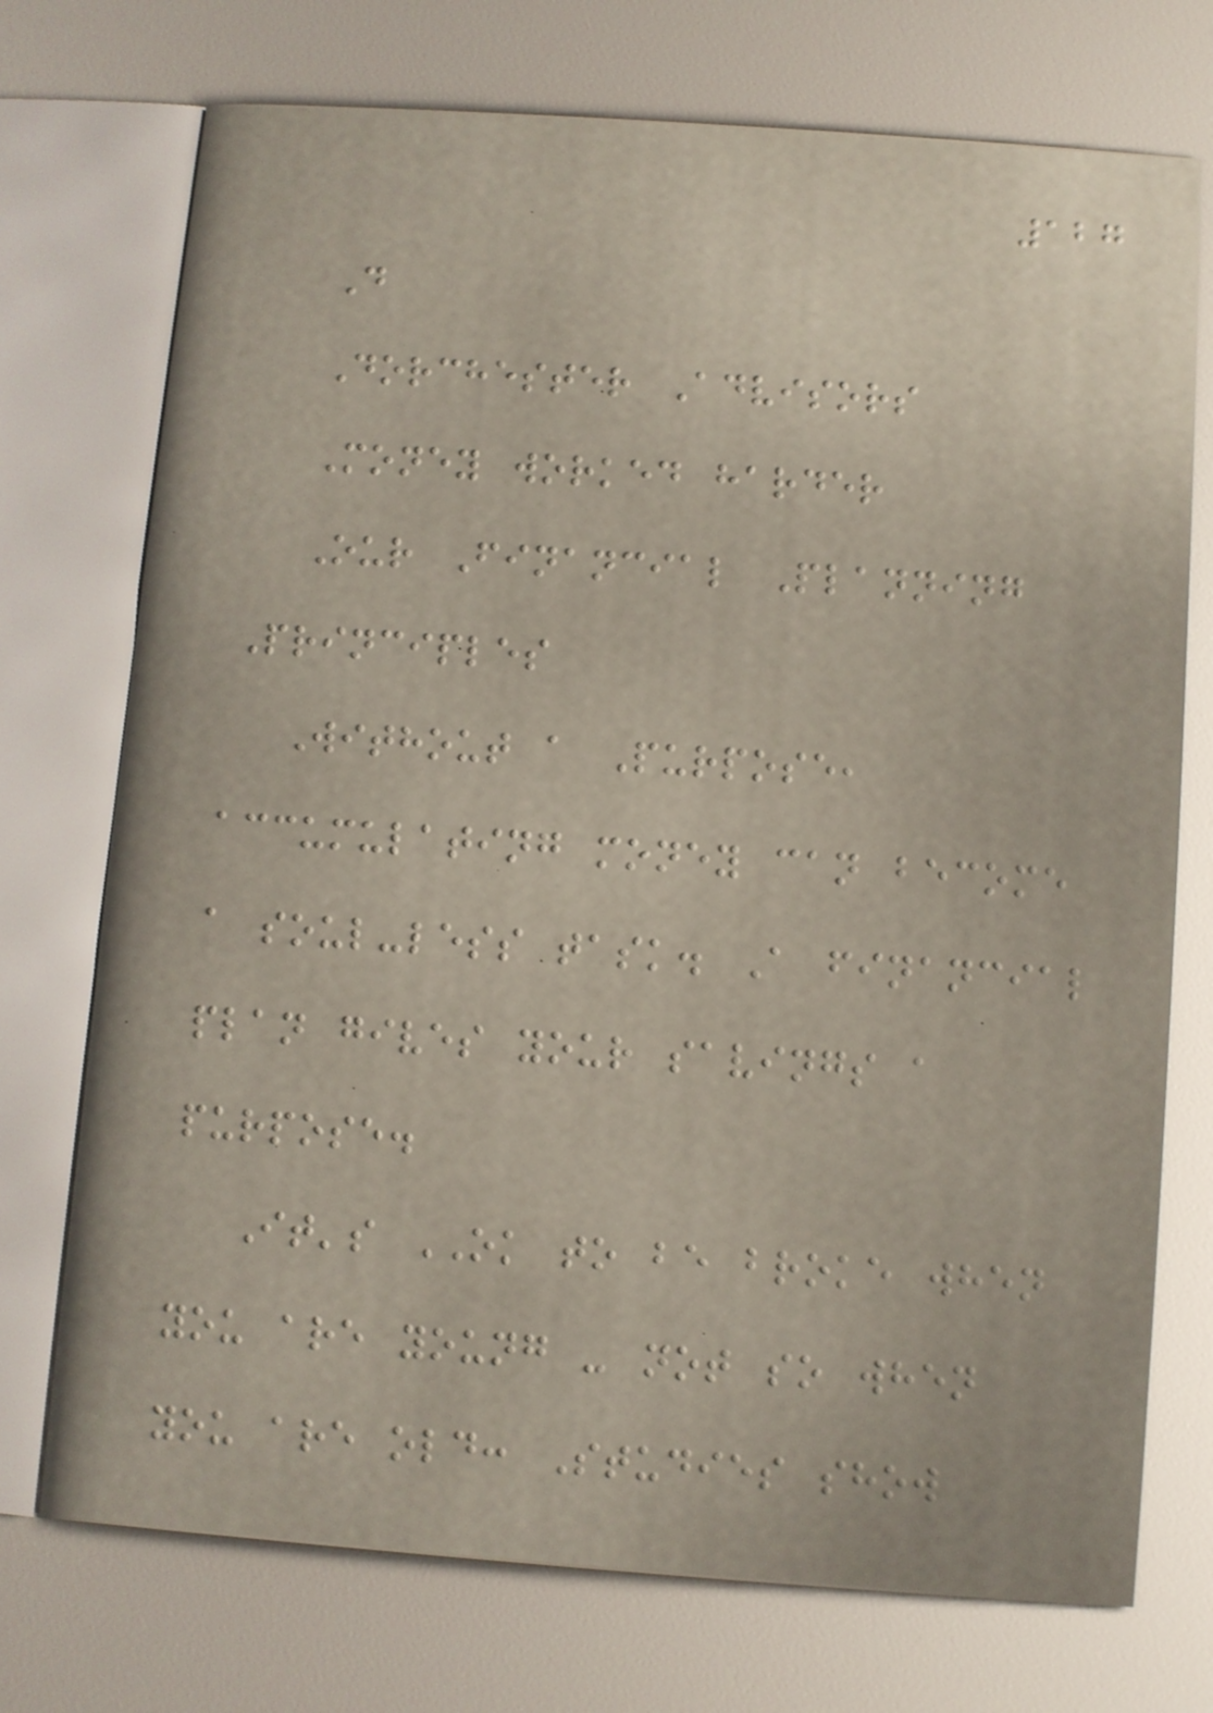127
D
Dorchester Advisors
Money worked harder
Our Financial Planning
Principles
Without a Purpose,
accumulating money can become
a soul-less task. A financial
plan gives your savings a
purpose.
It's OK to be broke when
you are young - not so when
you are old: Studies show
